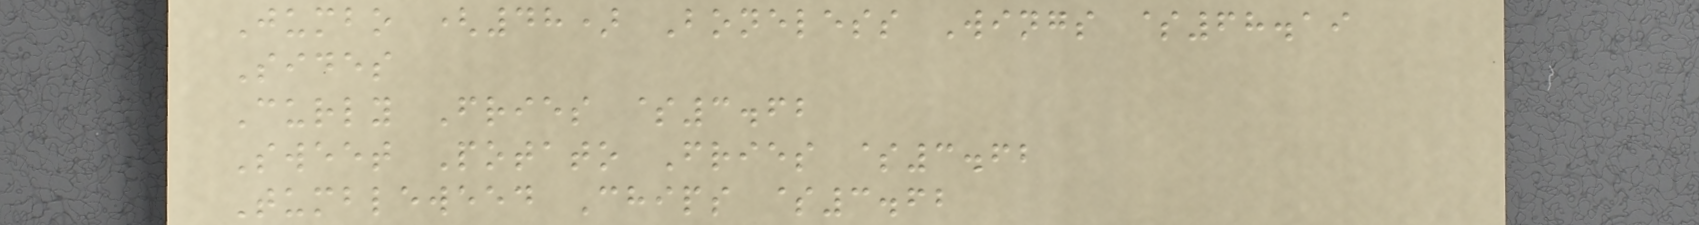Jumbo (48) Boneless Wings $68.19
Sides
Curly Fries $3.62
Sweet Potato Fries $3.62
Tumbleweed Chips $3.62
